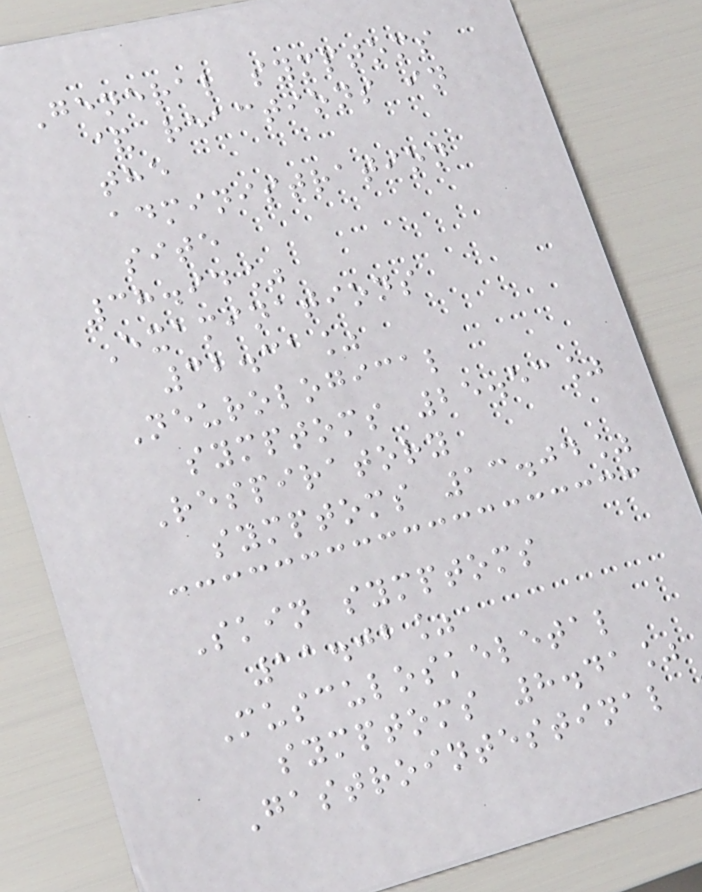General symptoms
& reactions in
the
administration
site
38.94%
Examinations
32.31%
Neurological
symptoms 25.53%
Respiratory
symptoms 13.04%
Skin symptoms
11.02%
Musculoskeletal
symptoms 8.41%
Gastrointestinal
